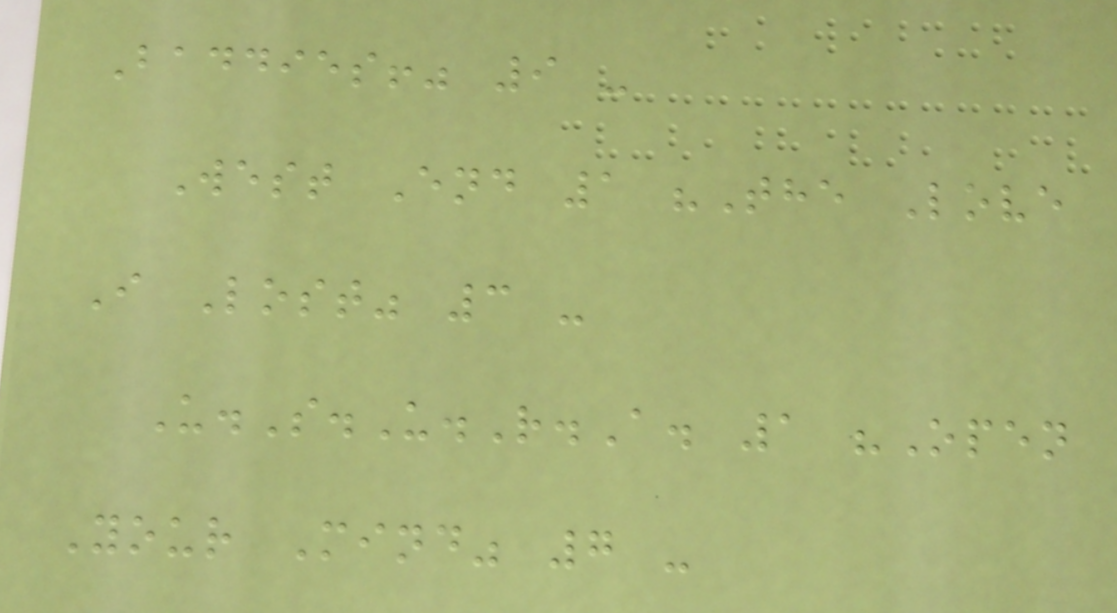Baddies!" 9 -
West End 1 "The Love
I Lost" 3 -
U.S.U.R.A. 1 "Open
Your Mind" 7 -
